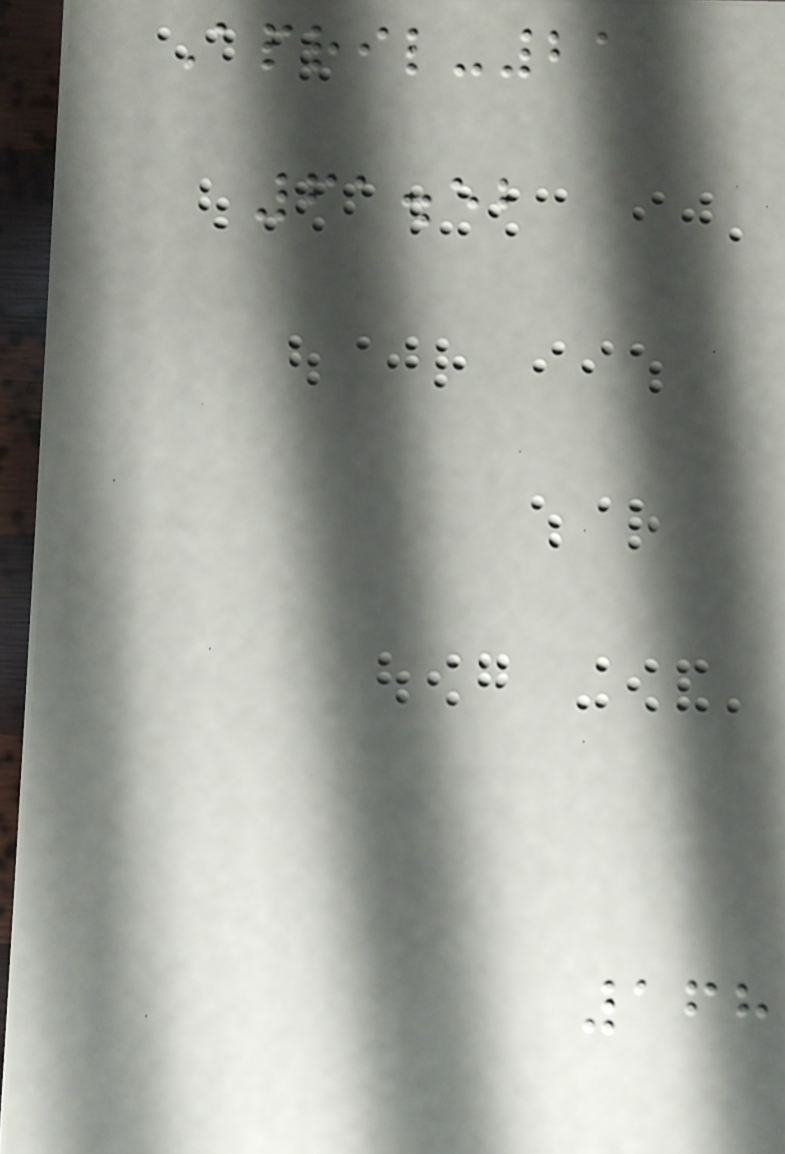April-21
61.52
168
